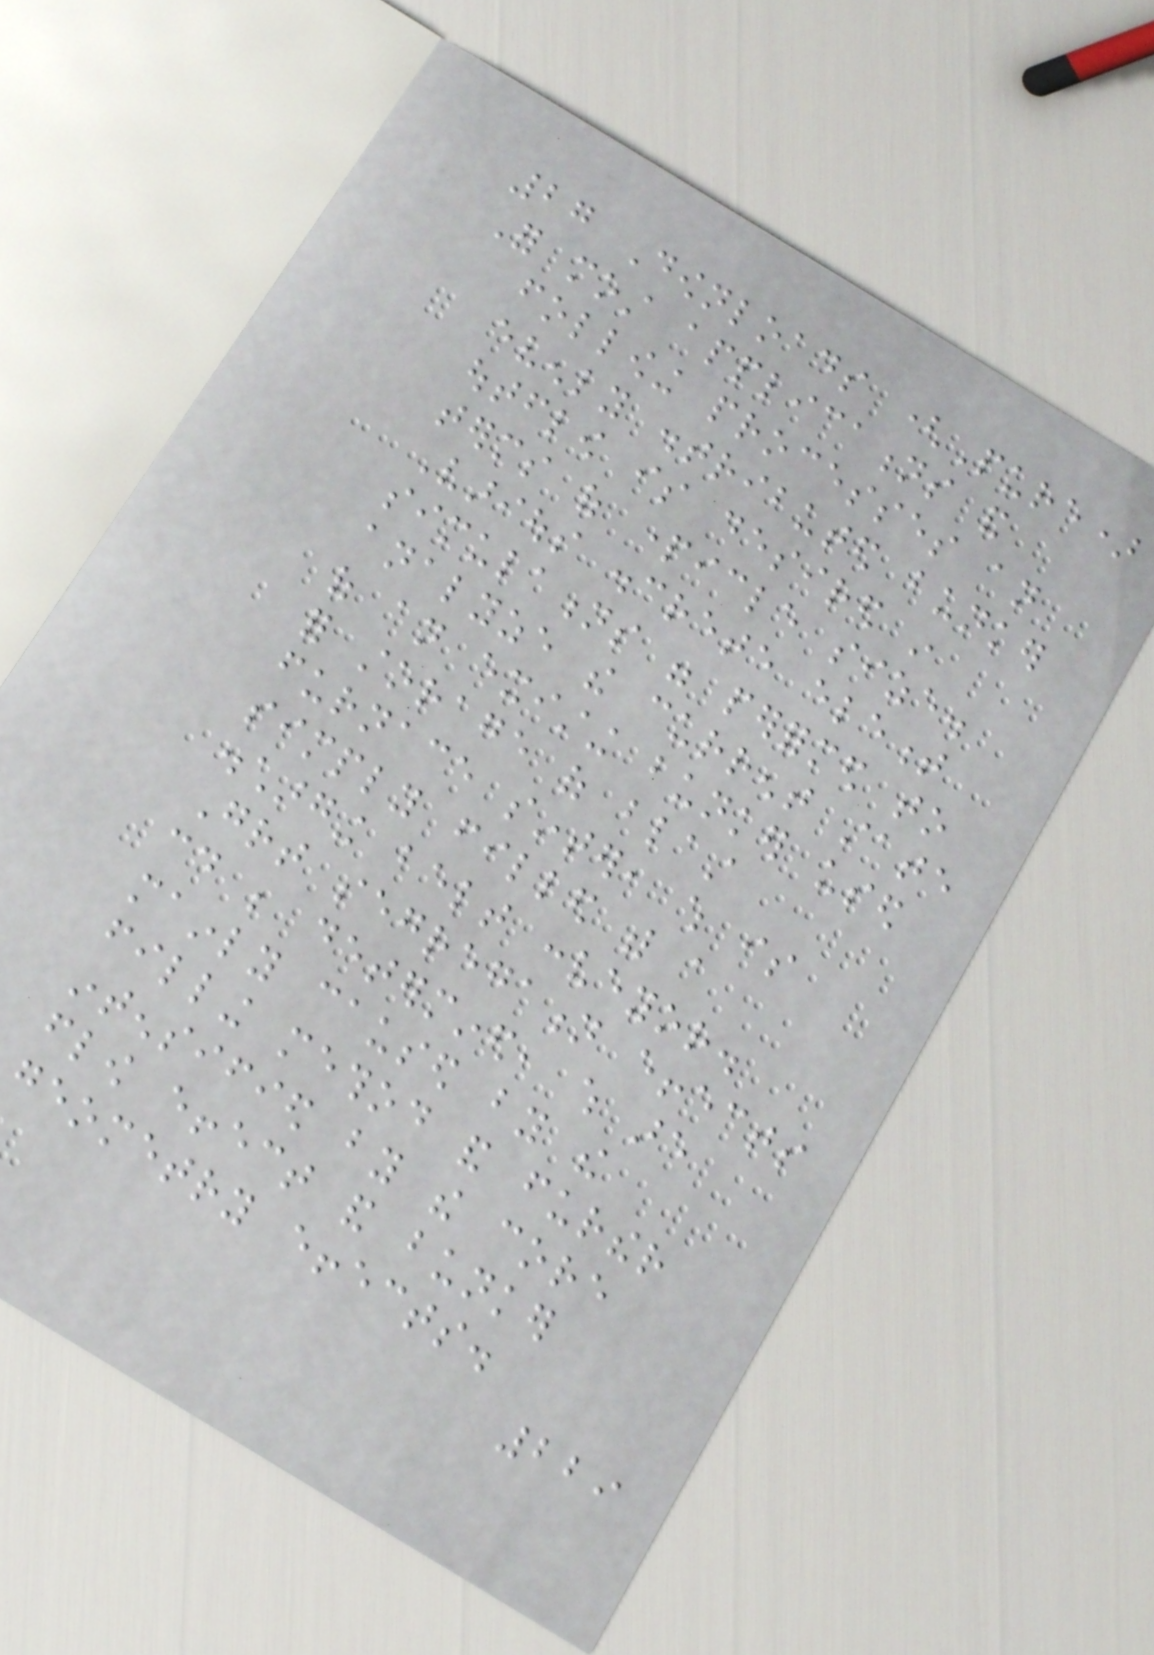27 Downloads (Pure)
For most applications and
following processes an
evenly distributed bunker
outflow is desired in
terms of particle size.
Various discrete element
simulations were performed to
analyze the current state
of an existing bunker used
for storage of blast
furnace sinter, which is
simply filled with a
discharging belt conveyor.
Great segregation effects
could be determined, which are
mainly caused by the
filling method and further
intensified by the core
flow effect and bunker
geometry effects.
229
